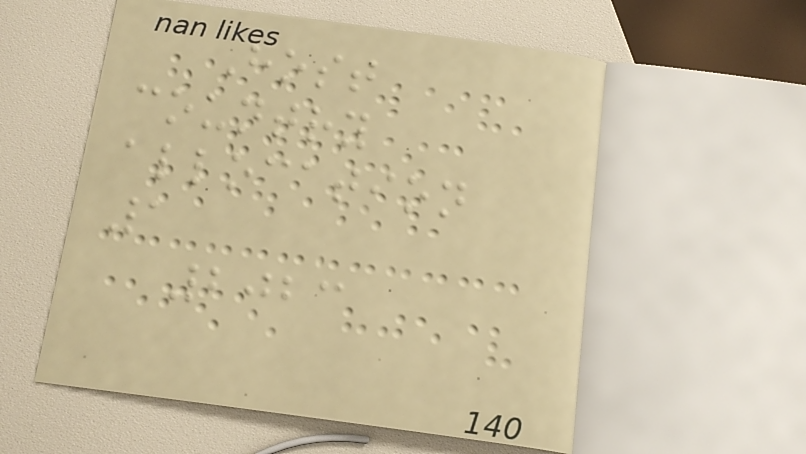Host
country
allocation
1
2023
